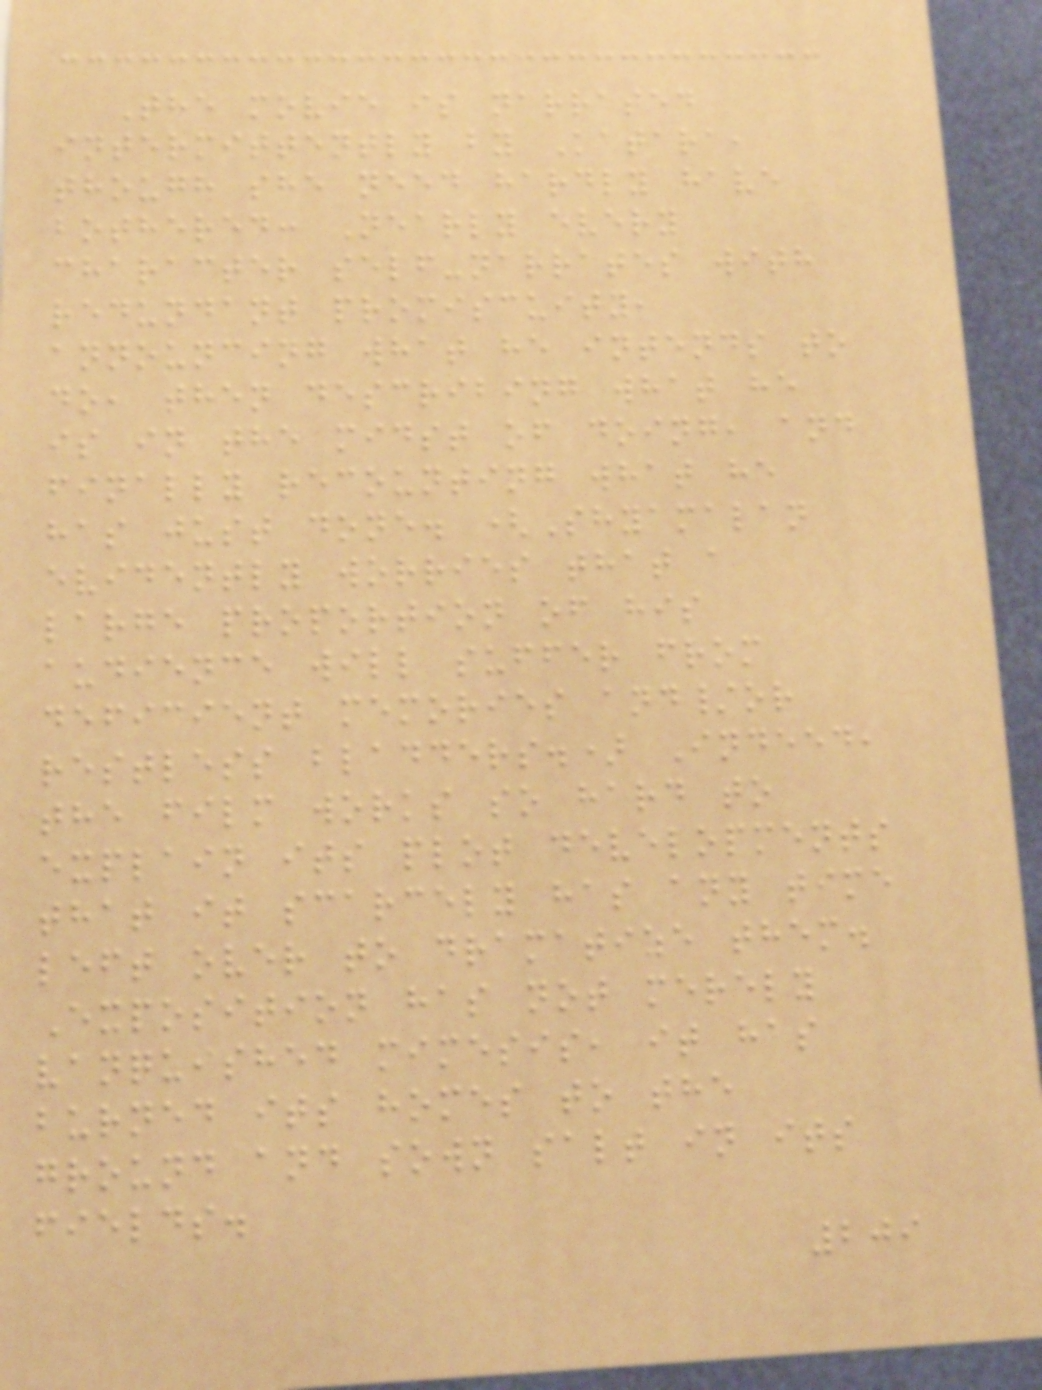The movie is narrated
intermittently by Katara,
though she need hardly have
bothered: Nearly every
character self-narrates with
redundant promiscuity,
announcing what he intends to
do, then describing what he
is in the midst of doing, and
finally recounting what he
has just done. (Shyamalan
evidently worries that a
large proportion of his
audience will suffer from
deficient memories and/or
restless bladders.) Indeed,
the film works so hard to
explain its plot developments
that it scarcely has any time
left over to dramatize them.
Exposition has not merely
vanquished mimesis, it has
burned its homes to the
ground and sown salt in its
fields.
209
